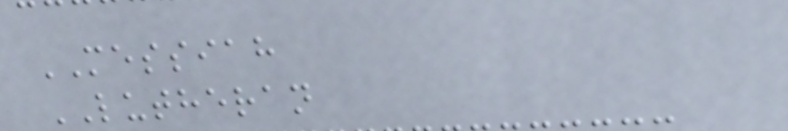MESSIAH
LUTHERAN
